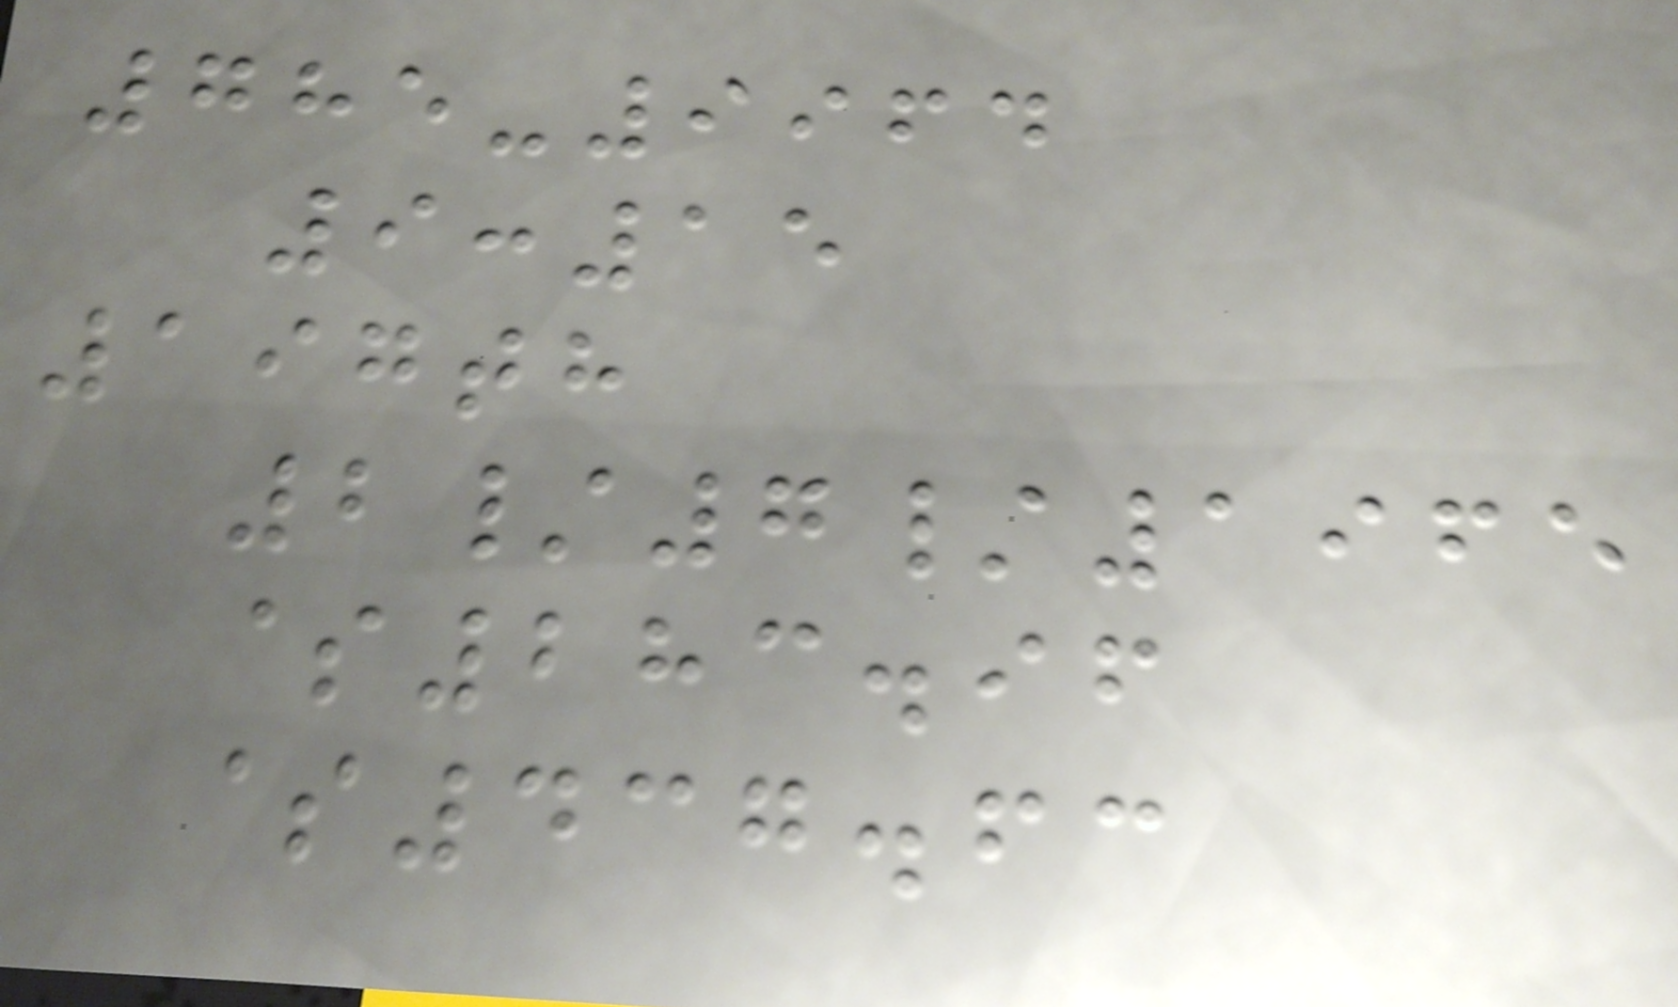785-9964
9:15
197th
2/7/1965
$283.96
$437.63
